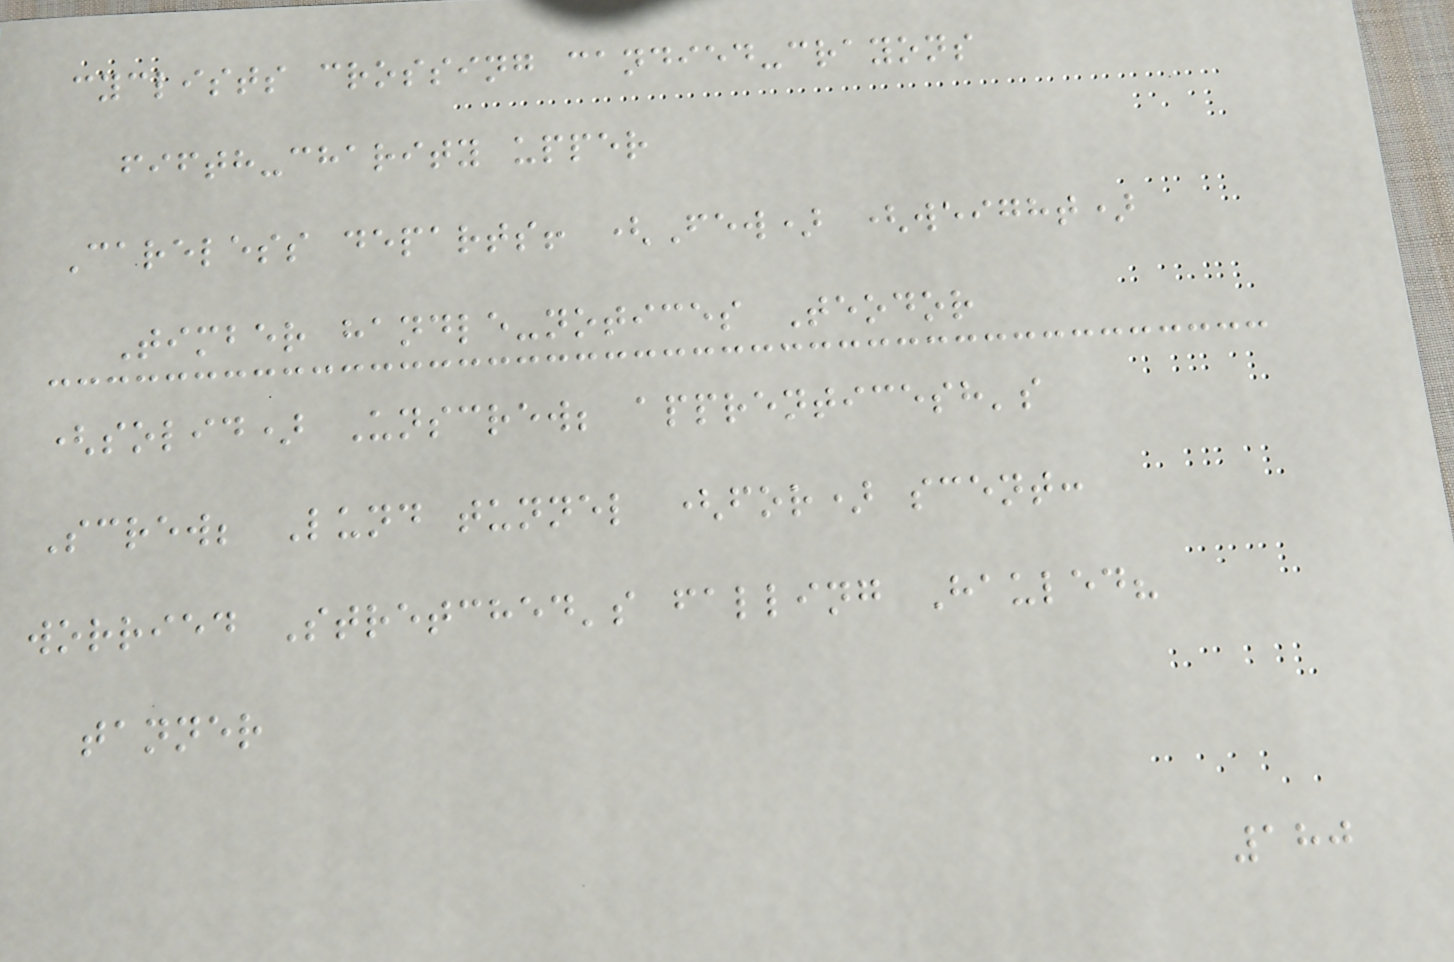cyclists crossing candied-crayons
fifth-charity upper
Careless departs! (Few) (weight)
Timber handle-notices Teodor
(solid) Unscrew; apprenticesh's
Screw; Lund tunnel (for) scent:
worried Stretched's falling Hauled?
tanner
180
